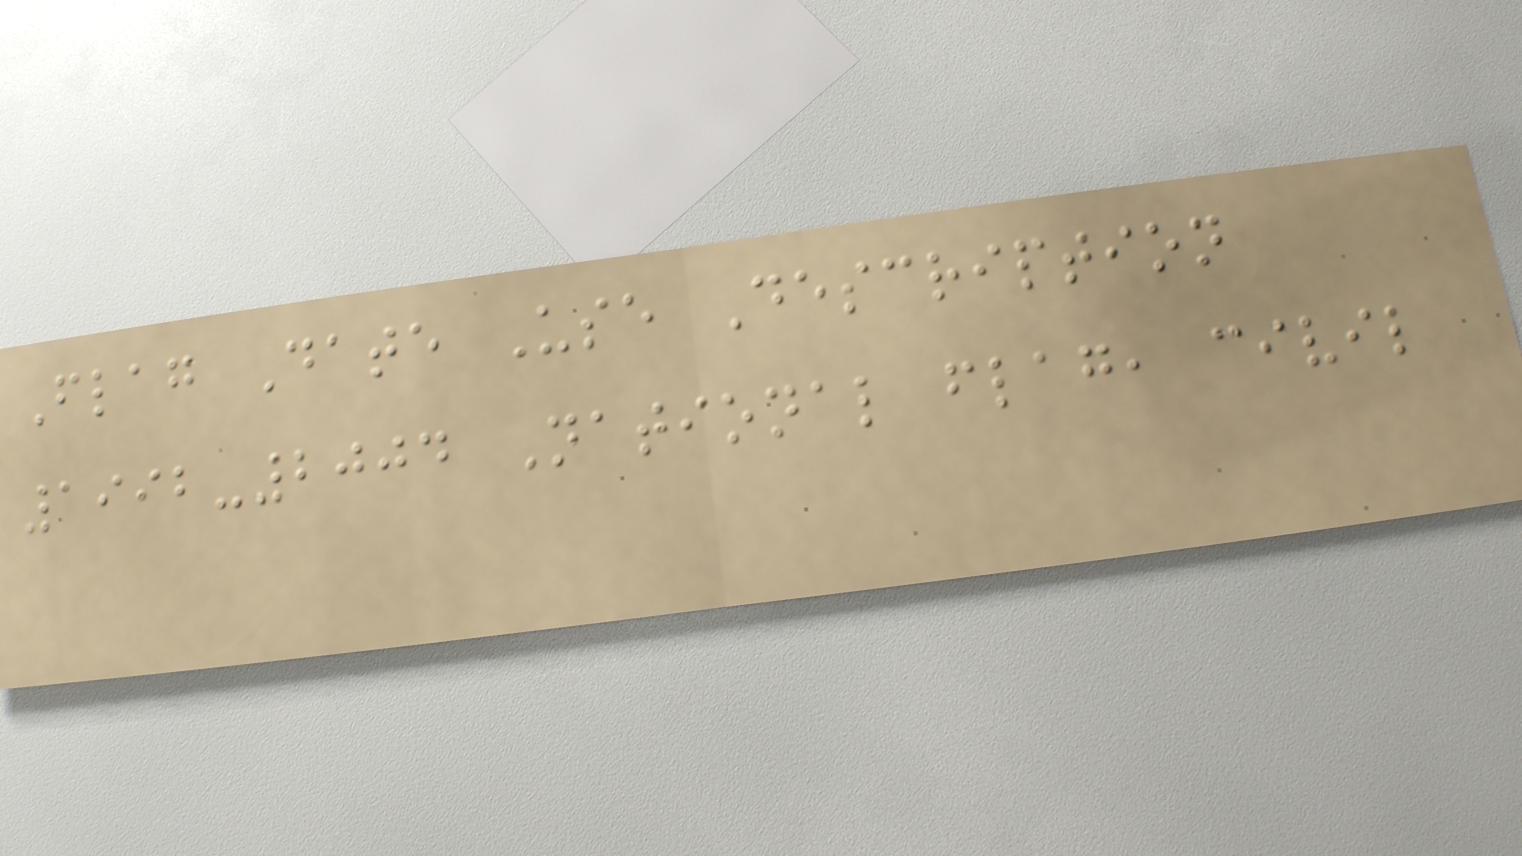Flag Date Use Description
1992-2004 National flag, civil
